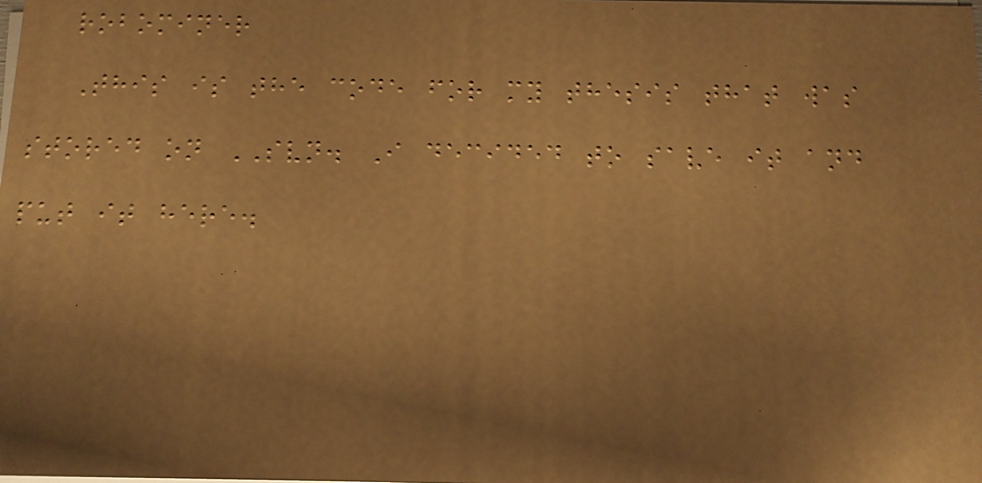robominer
This is the code for my thesis that was
stored on SVN. I decided to save it and
put it here.
